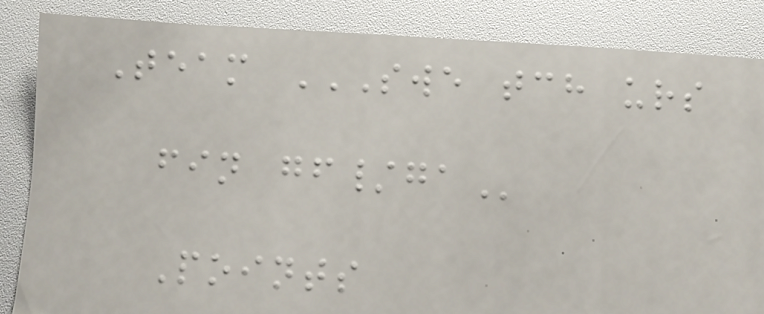Team SWE TCH URS
FIN GF/GA
Points
